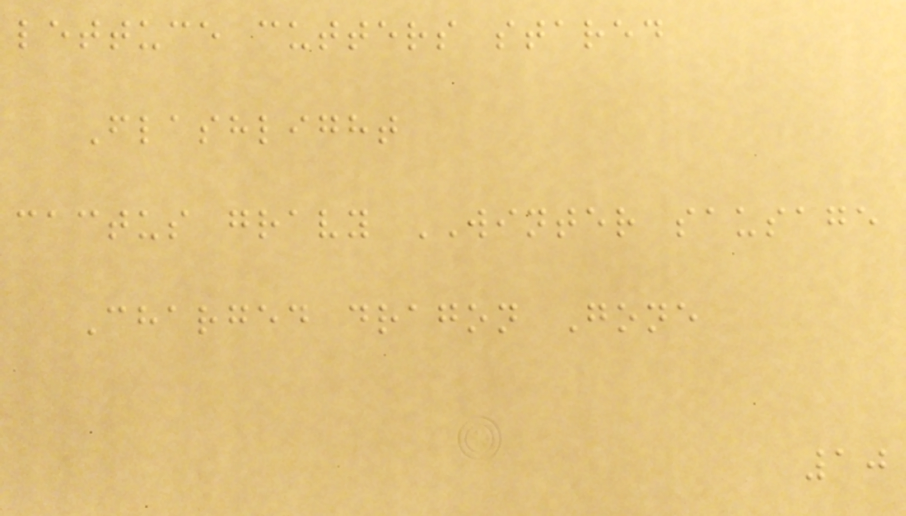lettuce cutters stared
Flashlight
cactus gravy WINTER sausage
Charged dragon Gone
10
